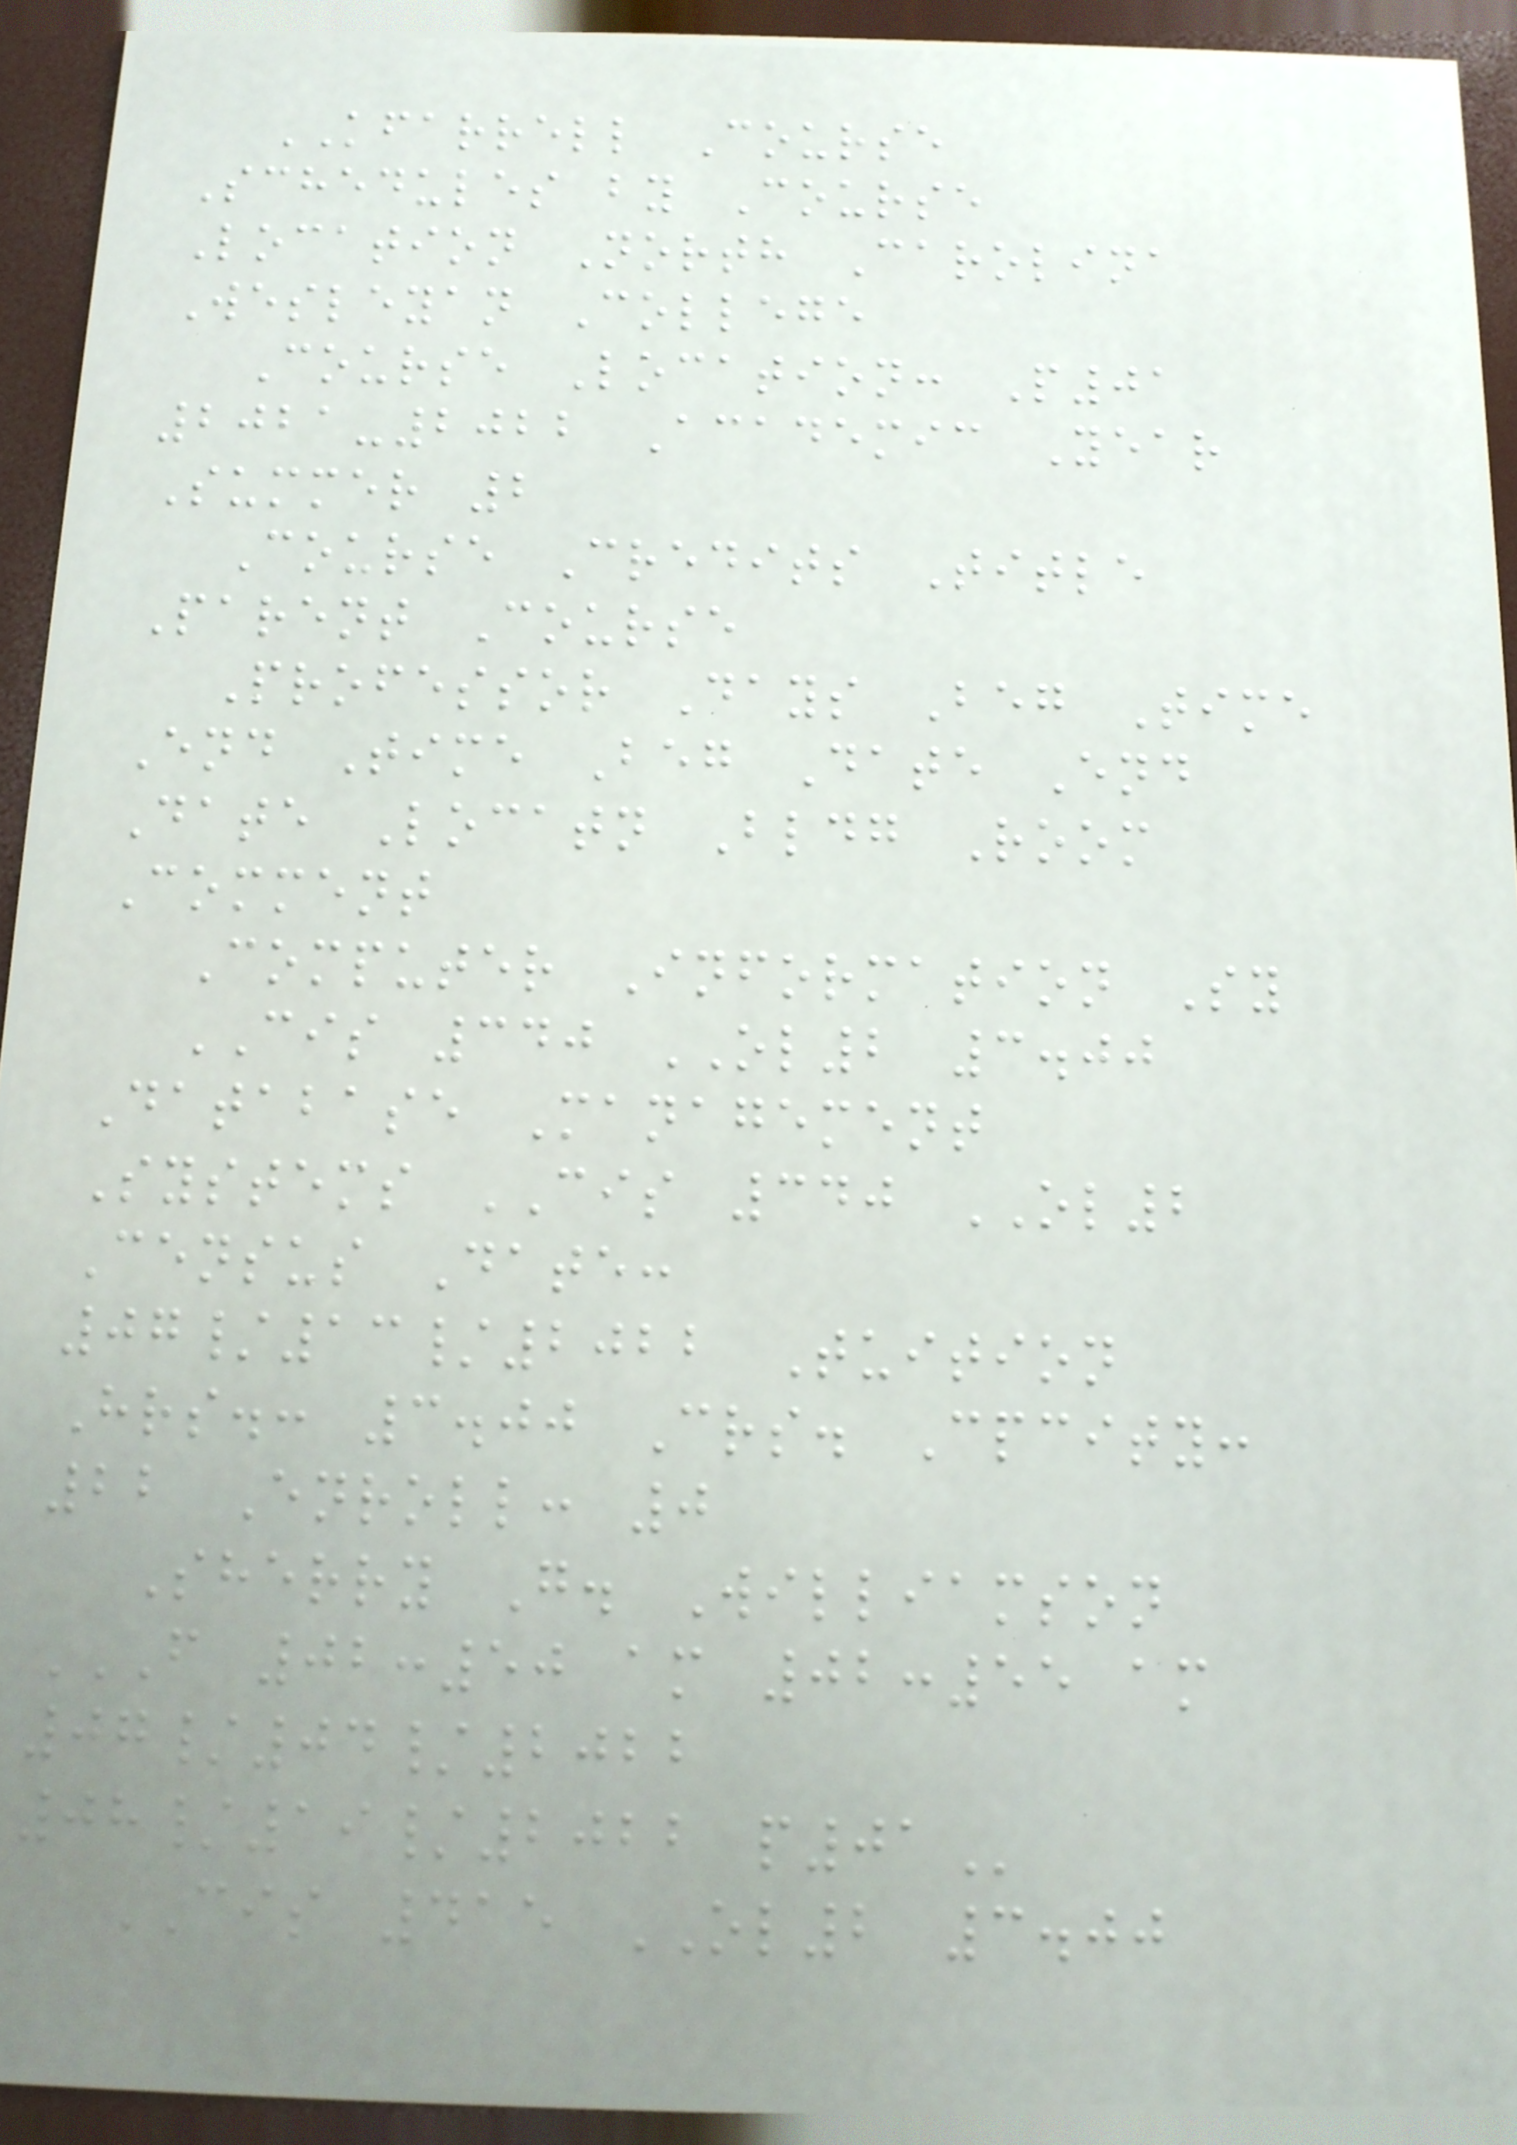KFARRELL Course
Schedules by Course
Location North Carolina
Wesleyan College
Course Location: P01
2021-2022 Academic Year
Summer 2
Course Credits Title
Parent Course
Professor Days Beg Time
End Time Beg Date End
Date Locatn Bldg Room
Comment
Computer Information Sy
CIS 340 OL2 3.00
Database Management
Systems CIS 340 OL2
Census Date:
07/13/2022 Tuition
Hrs.: 3.00 Crs. Cpcity:
22 Enroll: 0
Sherry G. Williamson
F 02:50 AM 02:55 AM
07/04/2022
08/19/2022 P01
CIS 415 OL2 3.00
